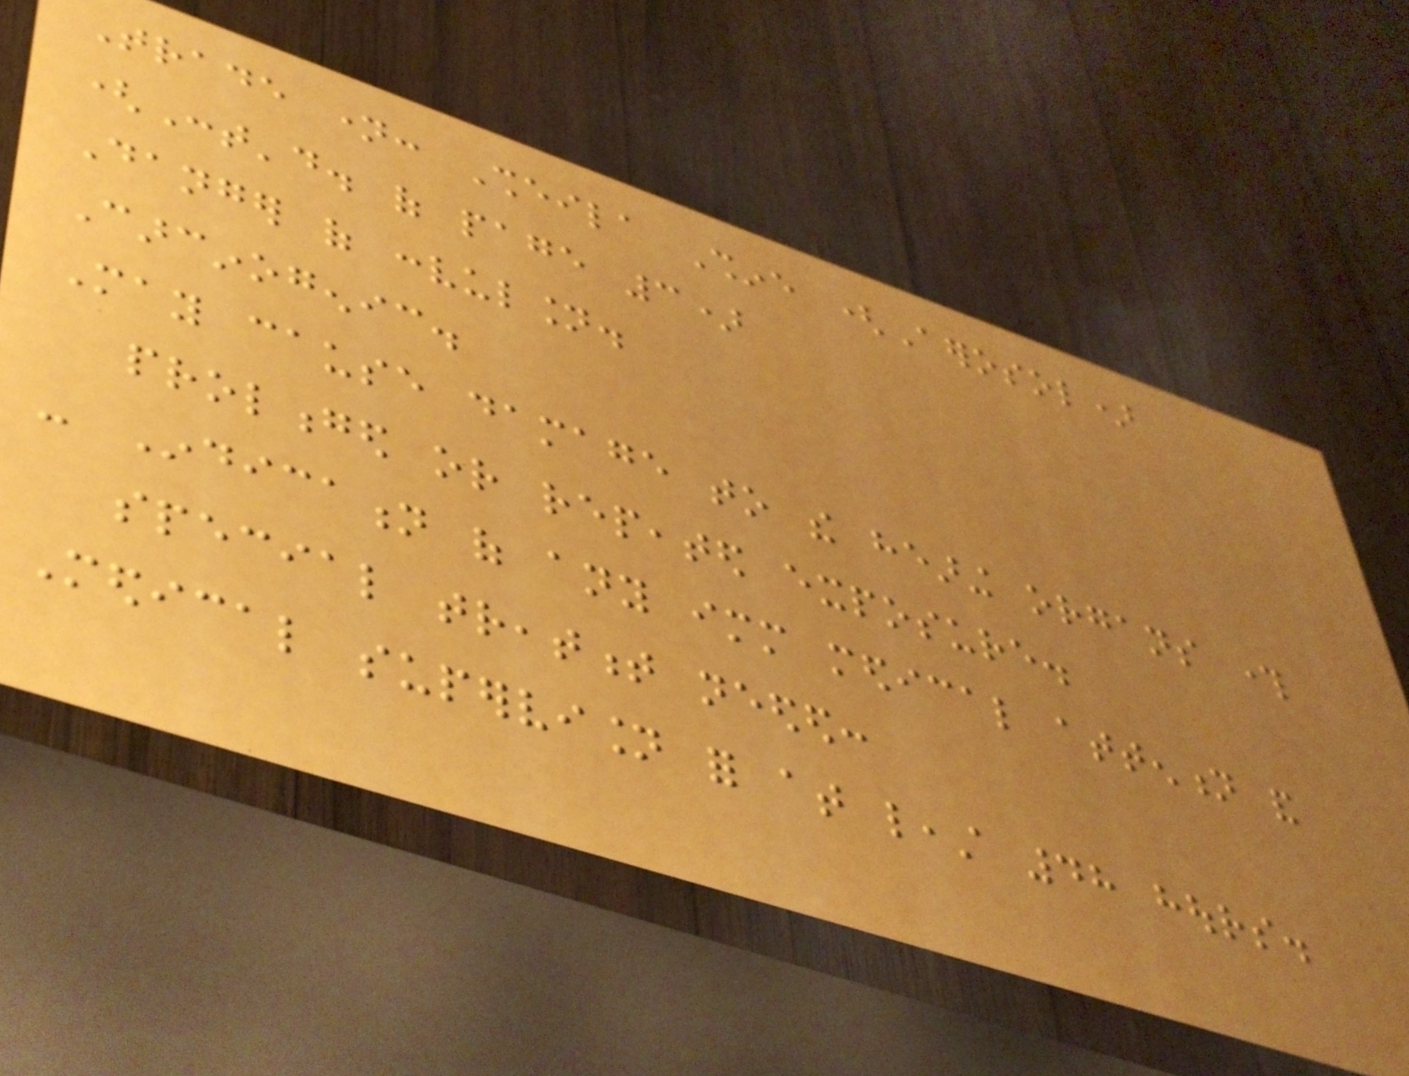Trade name: Sheila Shine (Aerosol)
(Cont'd. of page 3)
Danger of convulsion.
Carcinogenic.
May cause damage to the hearing organs through
prolonged or repeated exposure.
- Indication of any immediate medical attention and
special treatment needed:
Medical supervision for at least 48 hours.
